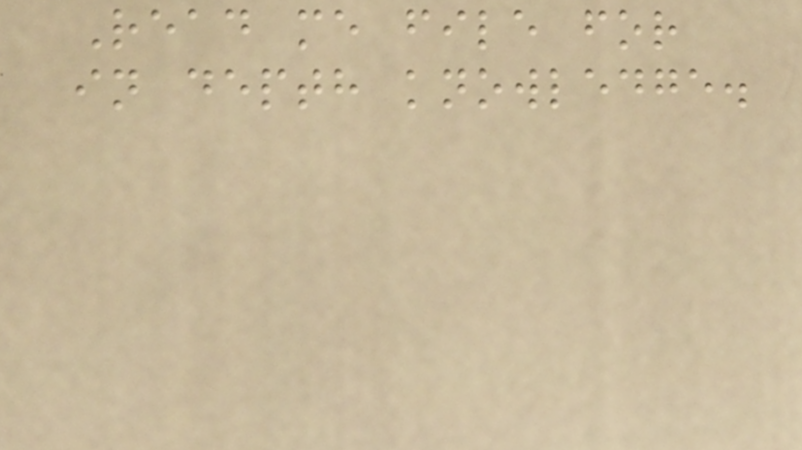Read me file for
in depth knowledge.
